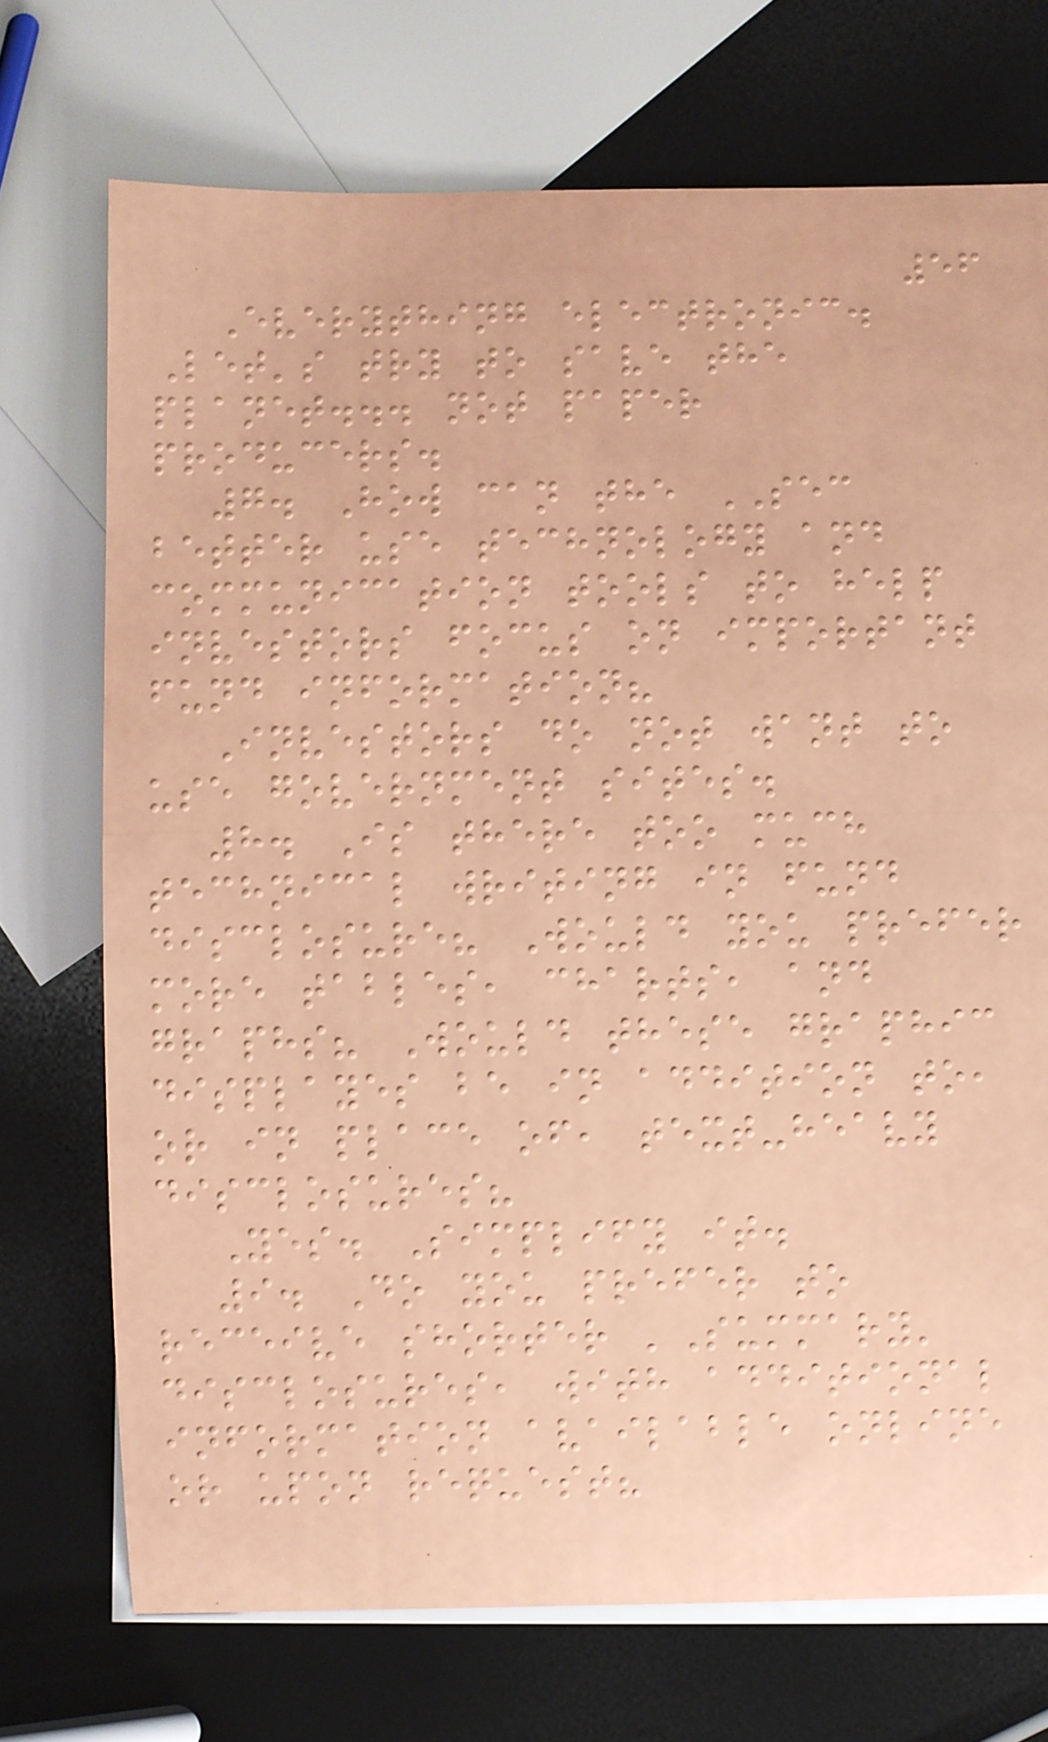56
Everything electronic.
Let's try to save the
planet... not paper
producers.
7. How can the SEC
better use technology and
communication tools to help
investors focus on important
fund information?
Investors do not want to
use government sites.
8. Is there too much
technical writing in fund
disclosure? Would you prefer
more tables, charts, and
graphs? Would these graphic
displayes be in addition to,
or in place of, text-heavy
disclosures?
Yes. Simplify it.
9. Do you prefer to
receive shorter 'Summary'
disclosures, with additional
information available online
or upon request?
